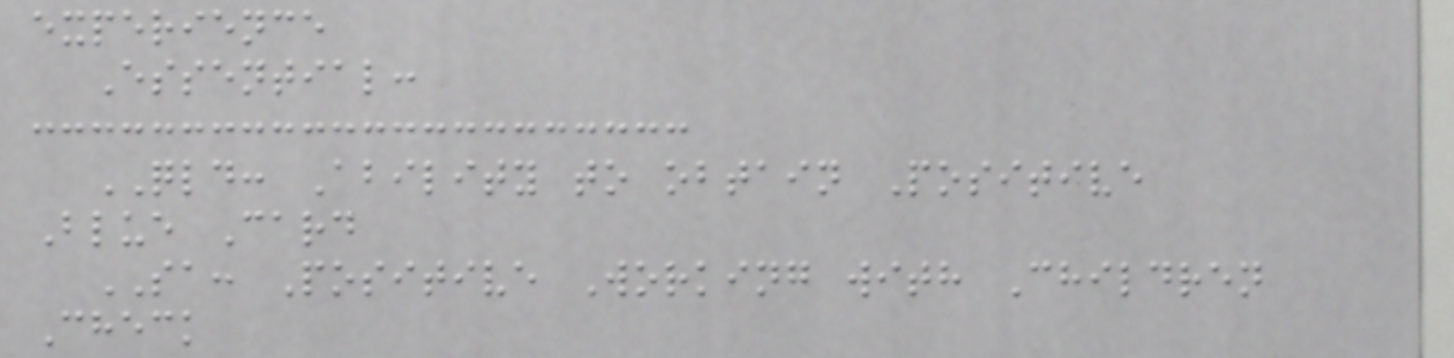experience
Essential:
QLD: Ability to obtain Positive
Blue Card
SA: Positive Working with Children
Check
